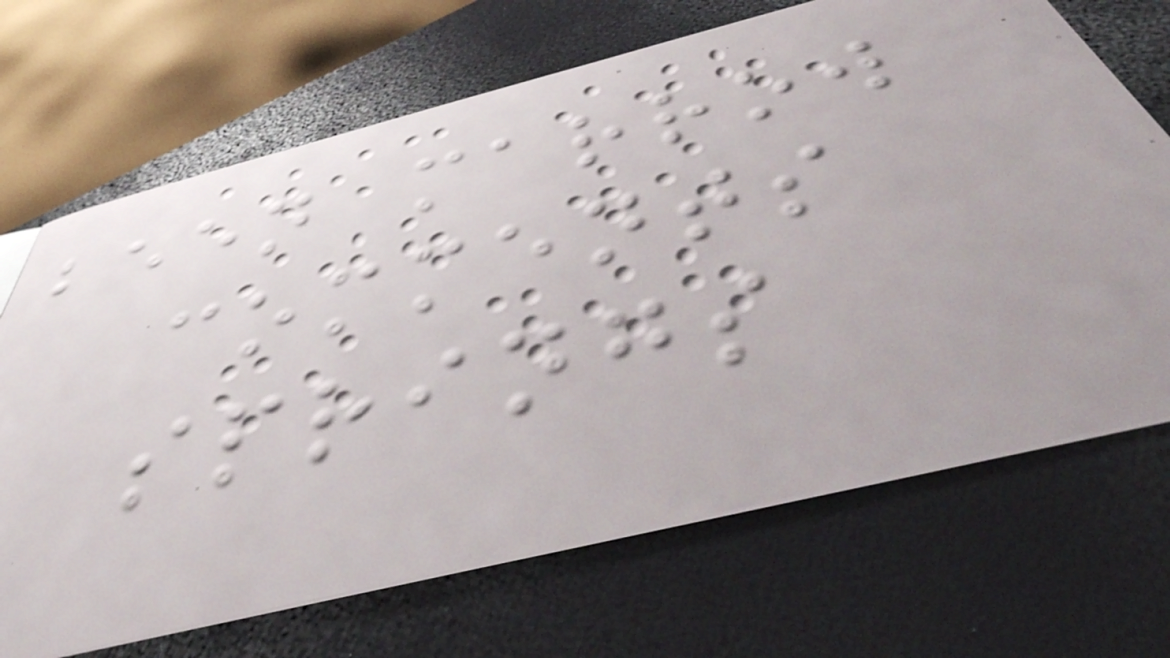been marrow
comments
springs
